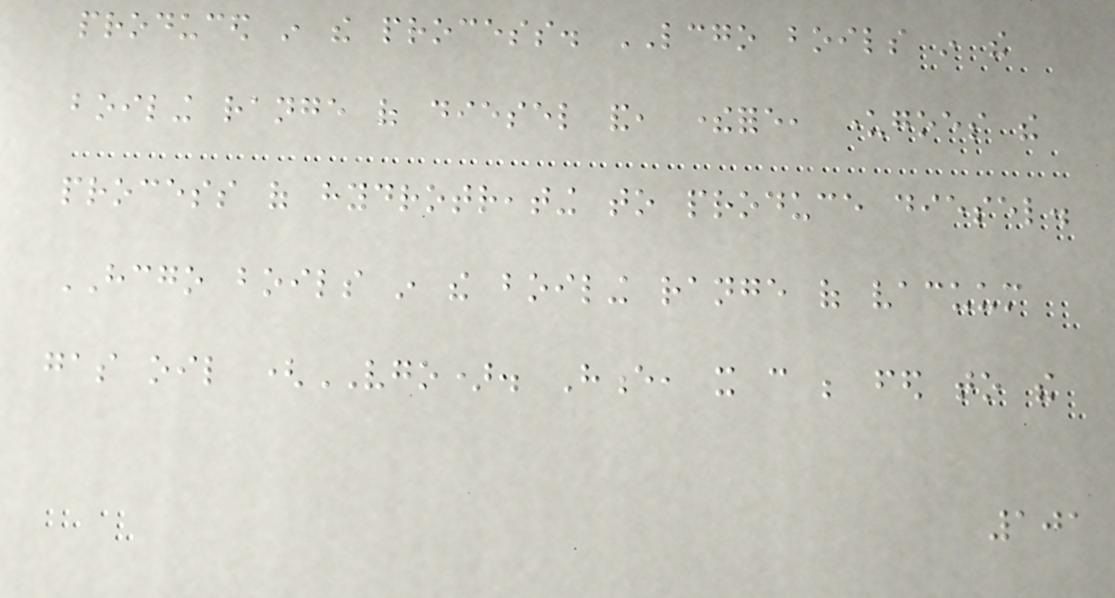produced in the process. LCGO boils in the
boiling range of diesel and, therefore, undergoes the
process of hydrotreating to produce diesel.
HCGO boils in the boiling range of vacuum
gas oil (VGO). Hence, it can be fed to the
101
